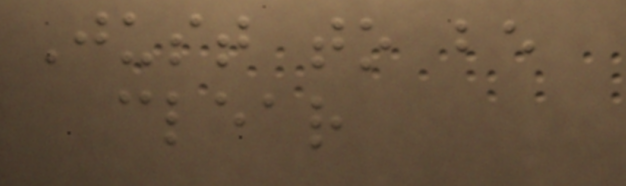Just to be
clear
